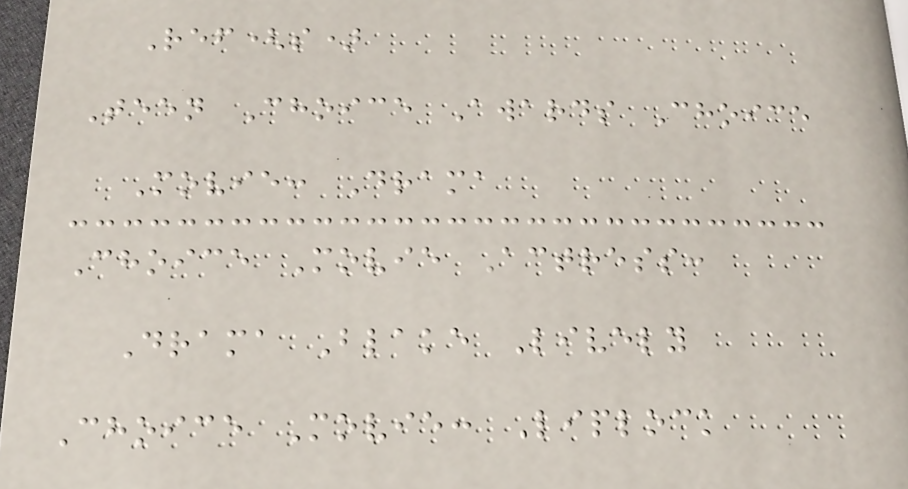Ref(s)
Teen Choice Awards Choice
Movie: Drama
Choice Movie Actress:
Drama Blake Lively
Choice Movie: Liplock
